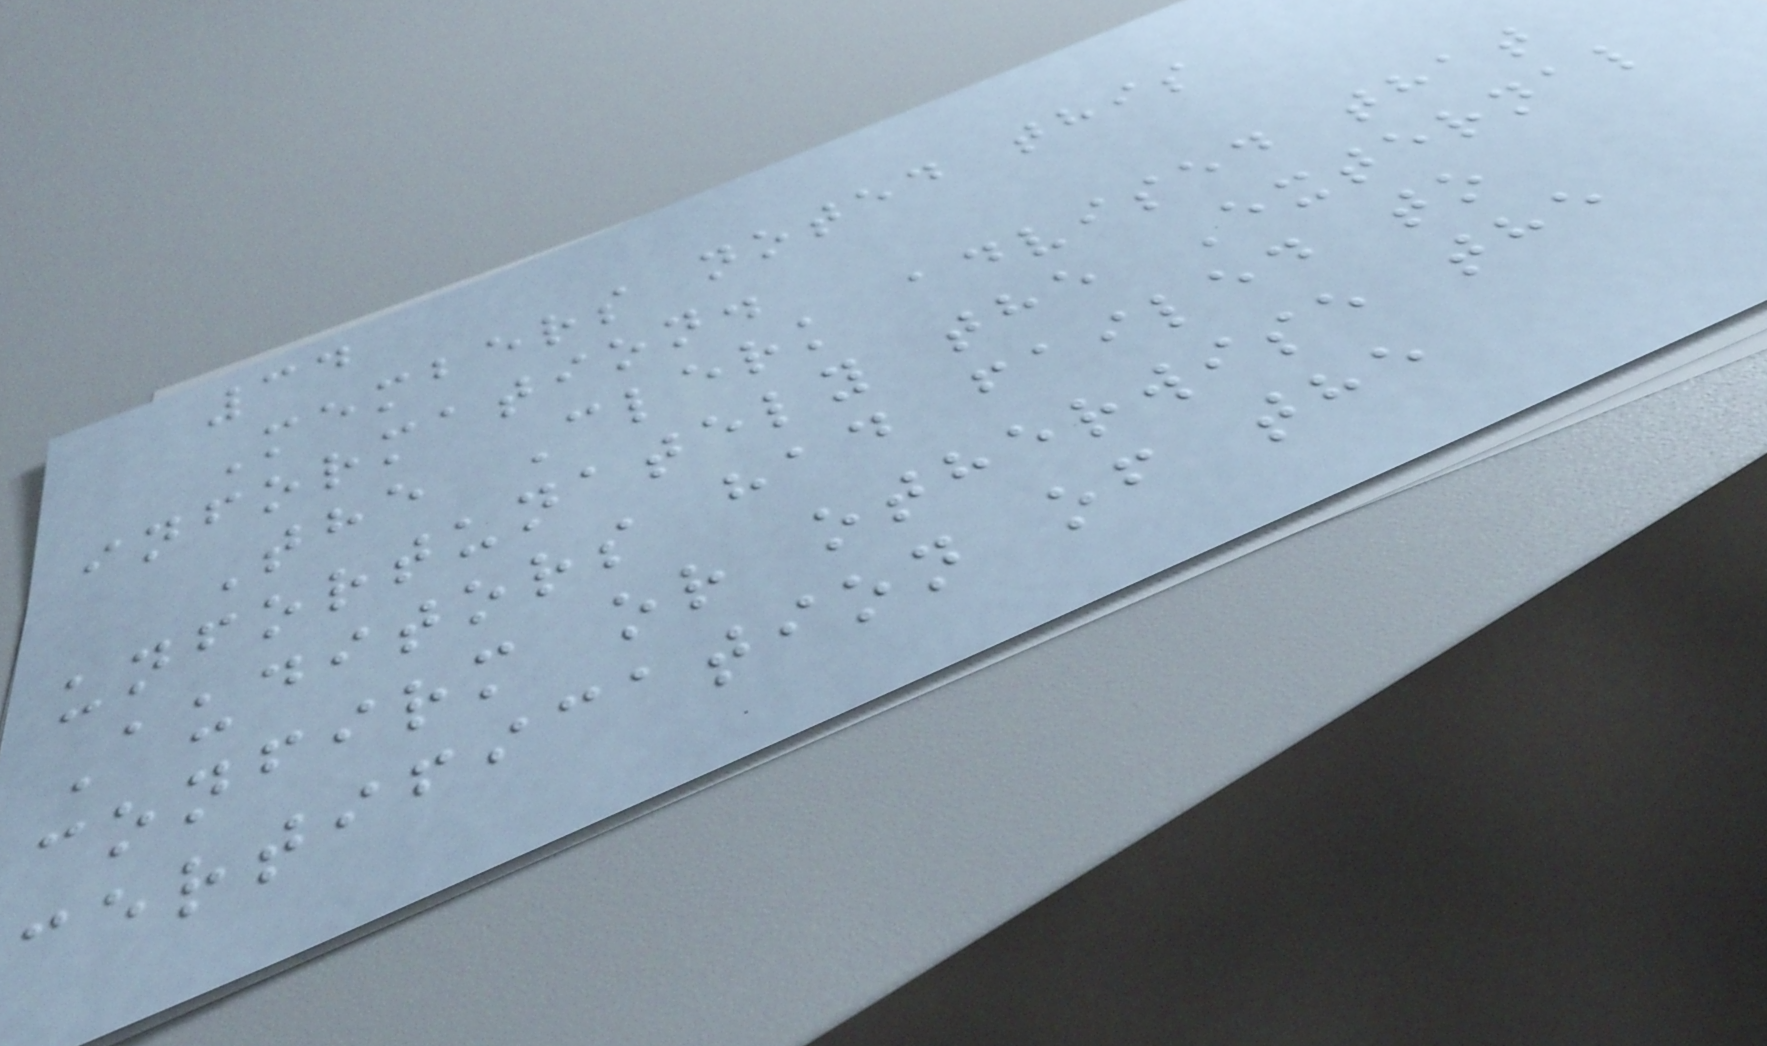34
Members noted this
information.
The Clerk advised that
unfortunately the External
Auditors had failed to
confirm or otherwise the
certification of the
